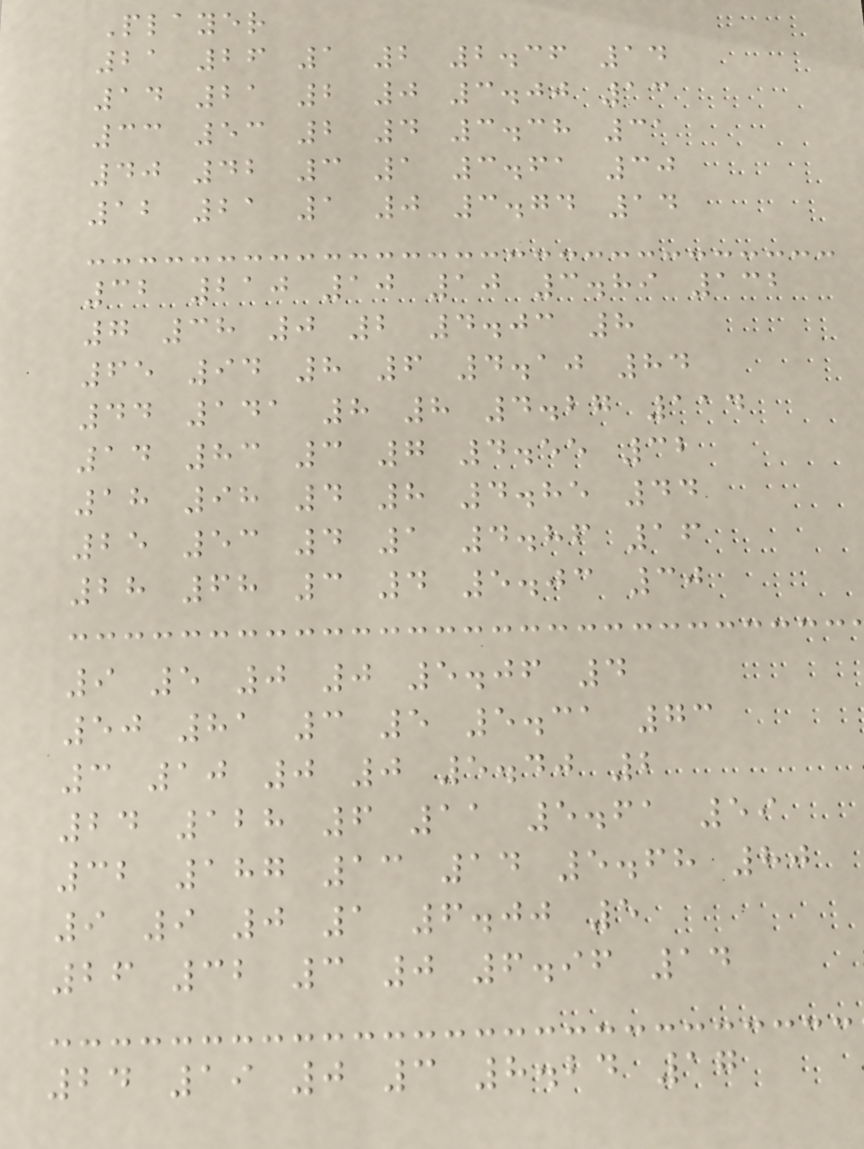Player
21 26 1 2 2.36 14
14 21 2 0 3.00 13
33 53 2 4 3.38 31
40 42 3 1 3.61 30
12 21 1 0 3.74 14
32 210 10 10 3.89 132
7 38 0 2 4.03 8
65 94 8 6 4.10 84
44 141 8 8 4.27 114
14 83 3 7 4.55 32
18 98 4 8 4.85 44
25 53 4 1 4.86 16
28 68 3 4 5.03 30
9 5 0 0 5.06 4
50 81 3 5 5.31 73
3 10 0 0 5.40 2
24 128 6 11 5.61 59
32 187 13 14 5.68 80
9 9 0 1 6.00 5
26 32 3 0 6.96 14
24 19 0 3 8.24 17
